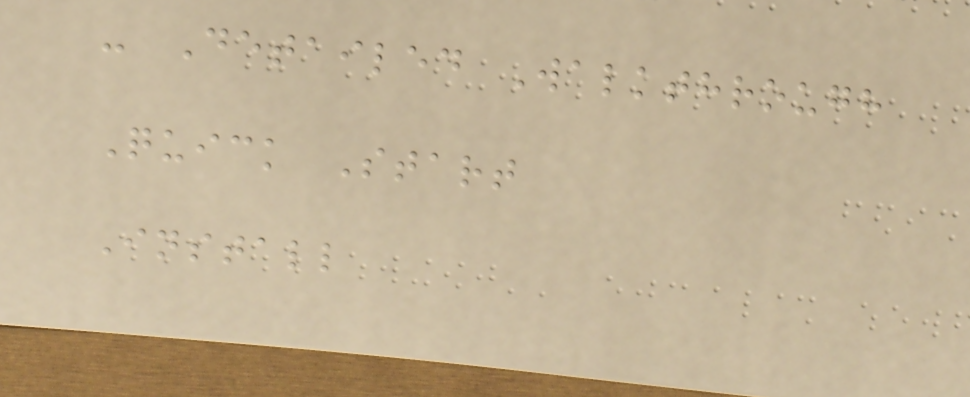- Detailed Walkthrough
Quick Start
Install
